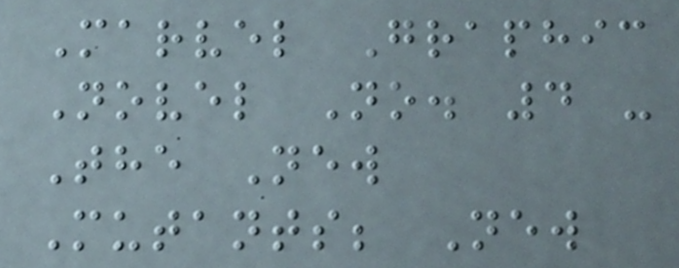Marvel Graphic
Novel No. 4 -
The New
Mutants; New
